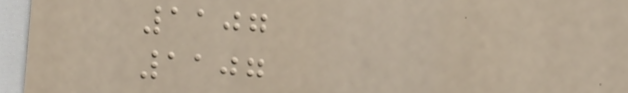1107
1107
